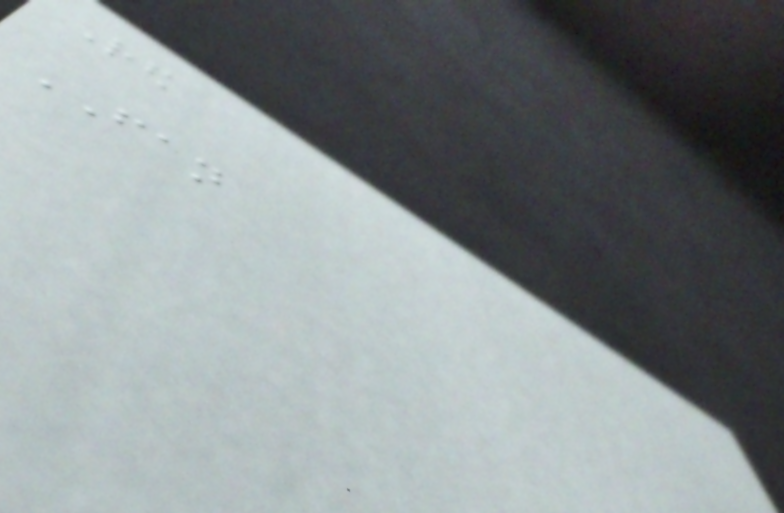Red
FAN
